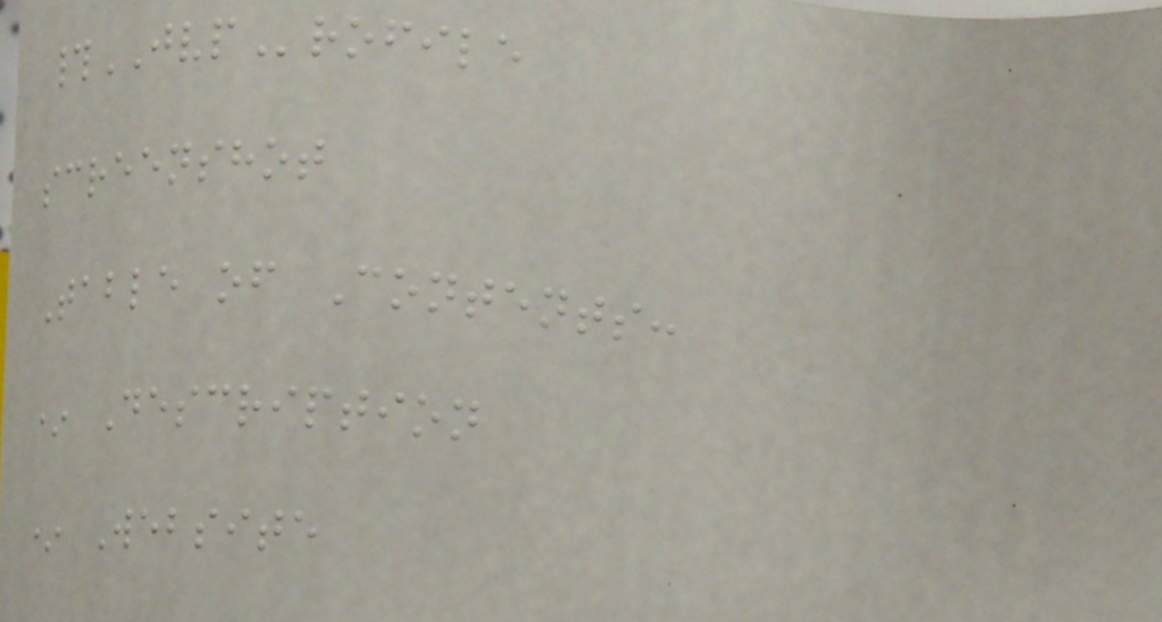#JVProfile
screenshot
Table of Contents:
* Description
* Website
